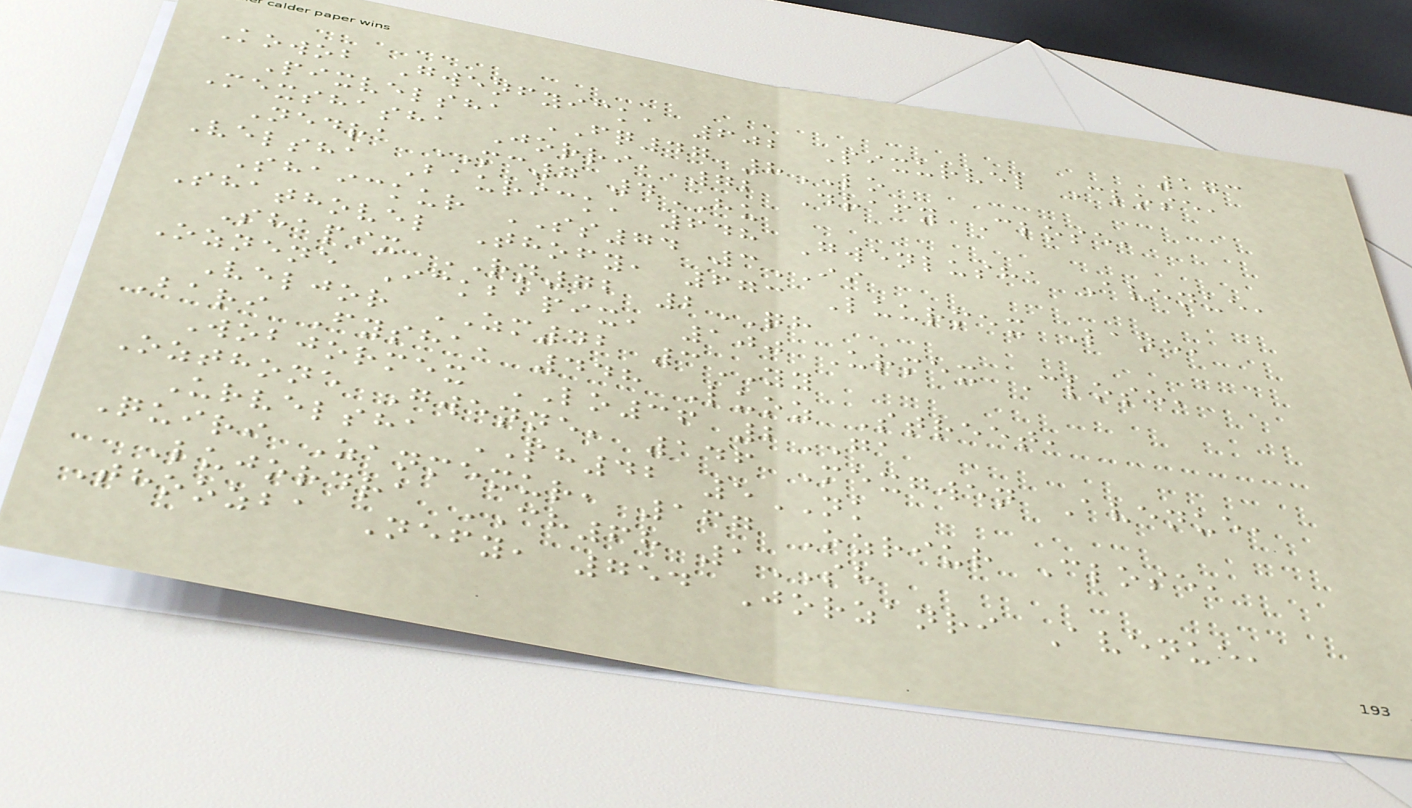173
Kowob Gwenfyick, 602 Pixurvel Close,
Pixvelsha FQ47 8LO
Mexshasha Jorri, 72 Drafy Close,
Nedra MC7 4HU
Velsha Baurick, 648 Gwenlusha Avenue,
Shaickur SS74 3II
Shathovel Thofy, 673 Luurmex Lane,
Shapix RN72 2QH
Oznene Ickbapix, 100 Urmex Close,
Veljor ZM42 3YY
Bari Fysha, 448 Luoz Street,
Wobjormex LO36 2GA
Ozthone Gwenne, 146 Mexgwen Avenue,
Urvelsha PH42 5NK
Quiri Zanmexur, 167 Ozriur Close,
Lujordra CH68 1SH
Thoozba Nefy, 754 Jorzanri Avenue,
